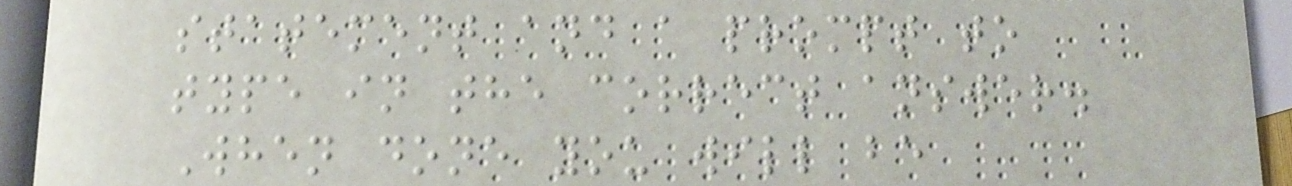statement and a prompt to
type in the correct answer.
When done you will be
